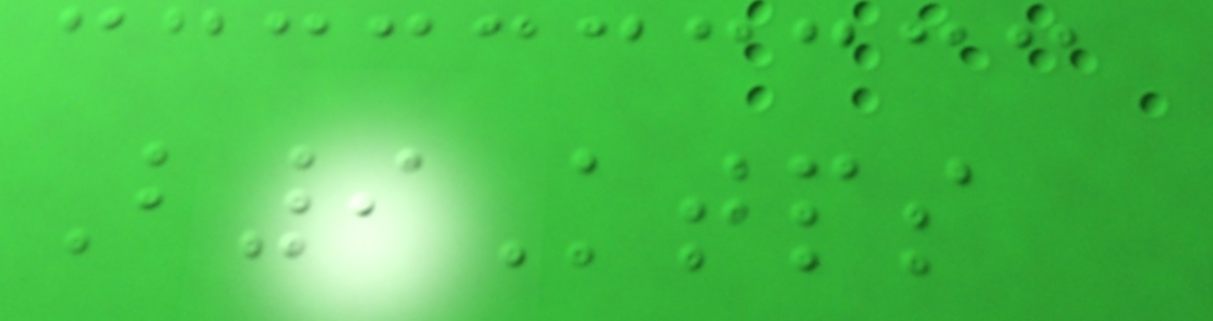B9Ktps
